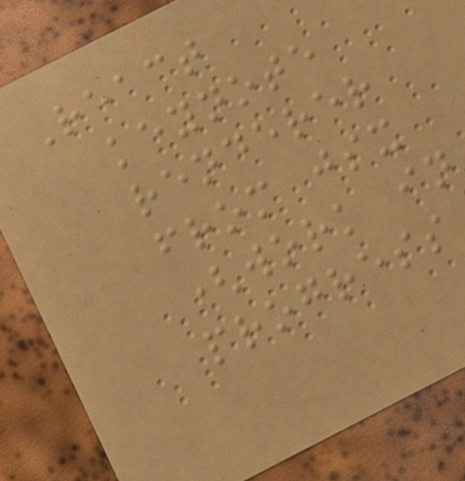React
keynote
renderer
from jsx
(work in
progress
